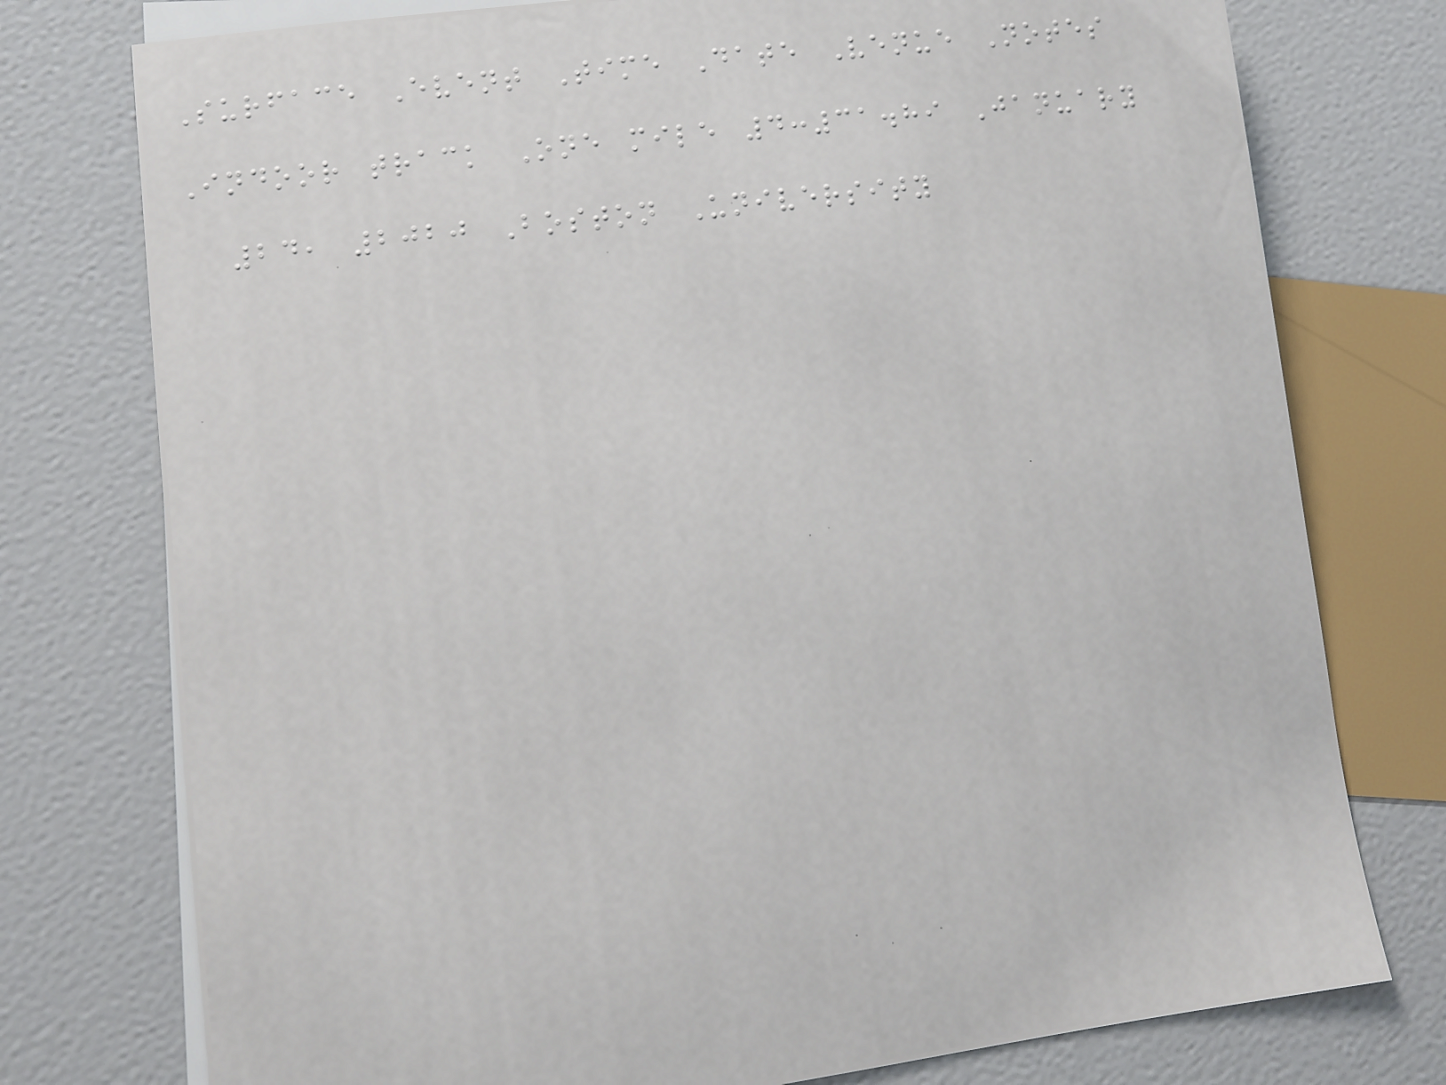Surface Event Time Date Venue Notes
Indoor track One mile 4:31.89 January
24, 2020 Boston University
